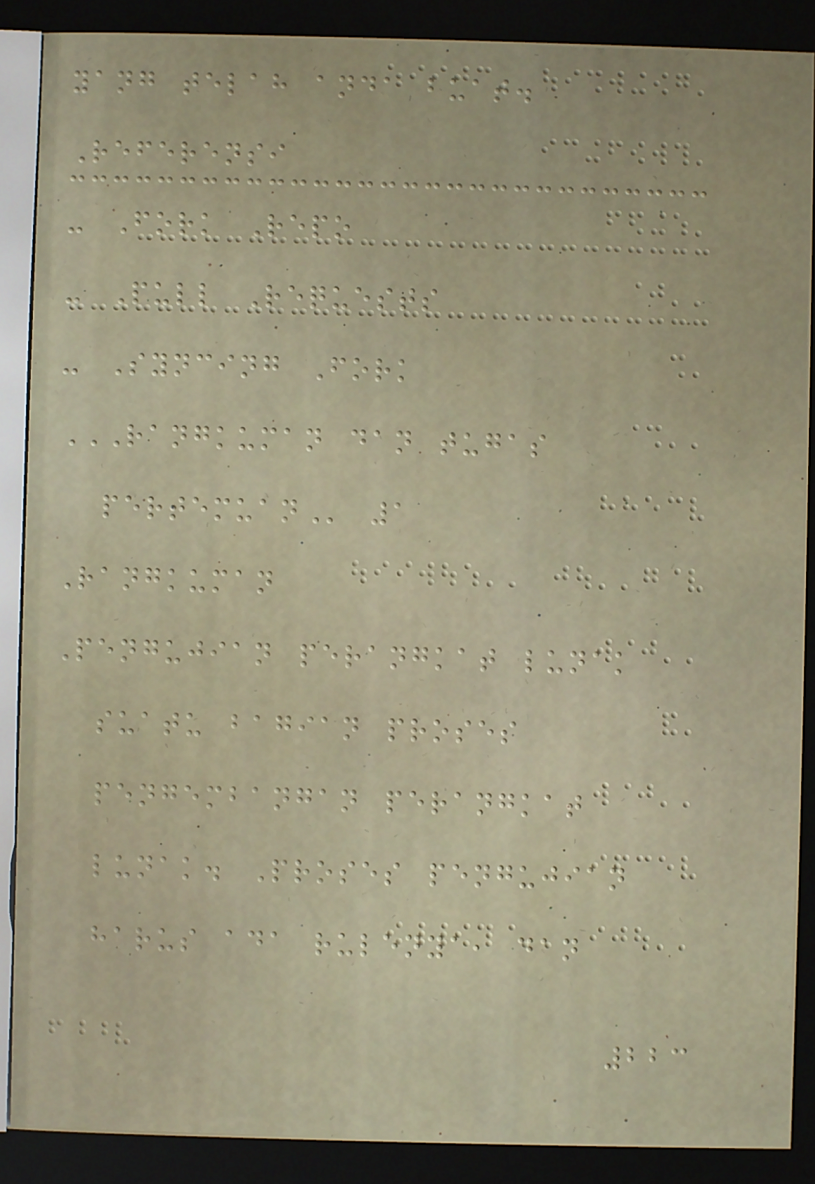yang telah anda buat.
Referensi
- Fork Repo
- Pull Requests
- Syncing Fork
RANGKUMAN DAN TUGAS
PERTEMUAN 1
Rangkuman
Pengujian perangkat lunak
suatu bagian proses
pengembangan perangkat
lunak. Proses pengujian
harus ada rulenya, dan
223
